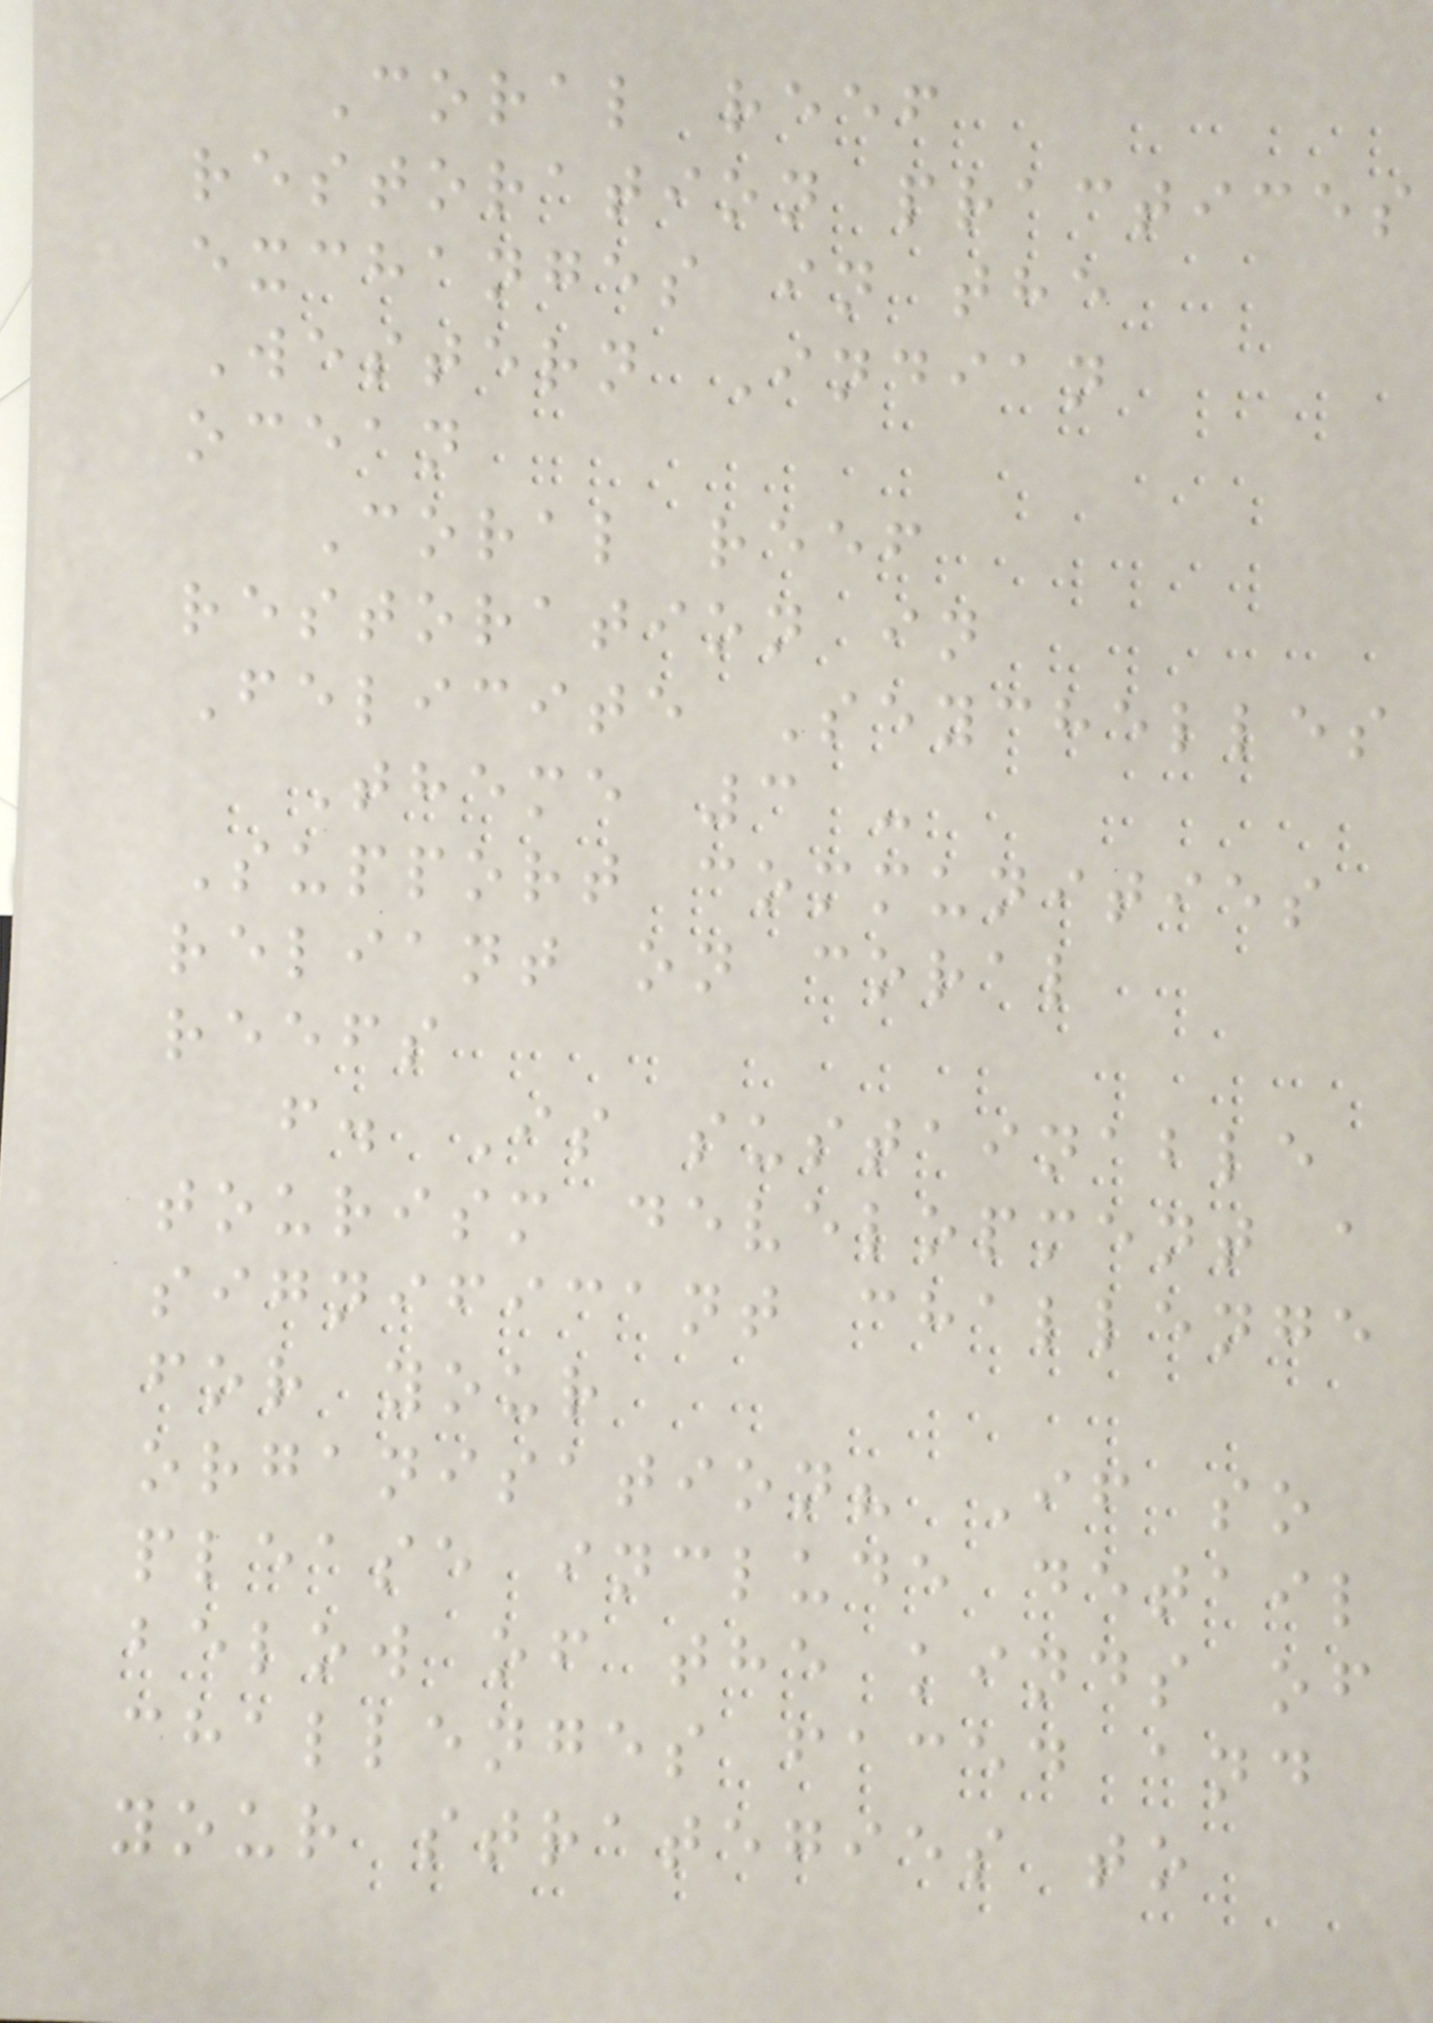Coral reef
restoration practices
exchanges in the
Western Indian
ocean
Coral reef
restoration in
Felicite Seychelles
Theme 3 -
Support communities
reliant on coral
reefs
f. Is sustainable
tourism development a
significant challenge
for your
organisation? If so
please include detail
below of the kinds of
challenges faced and
your strategies to
